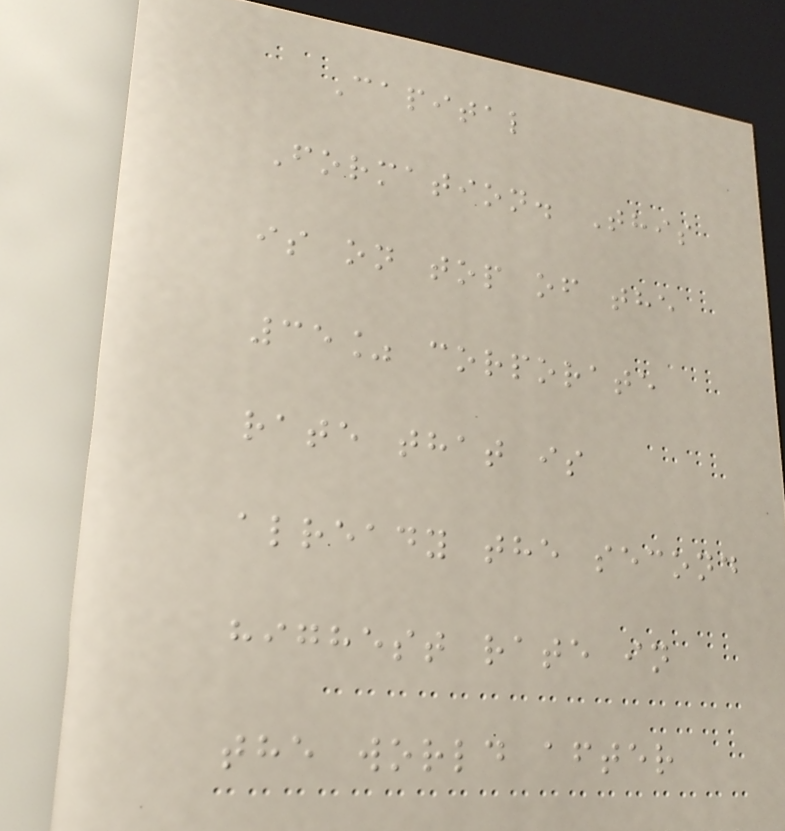Capital
Formation. This
is on top of the
35% corporate
rate that is
already the second
highest rate in
the world after
